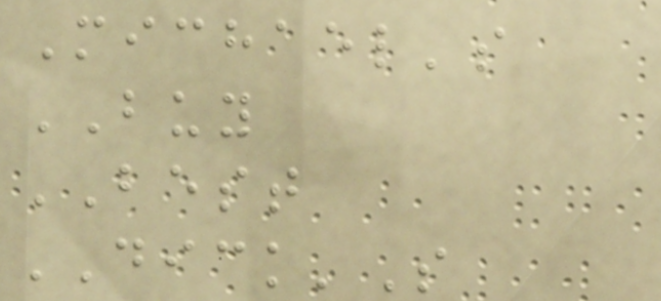Michael's
BUY
BEST
DICK'S
